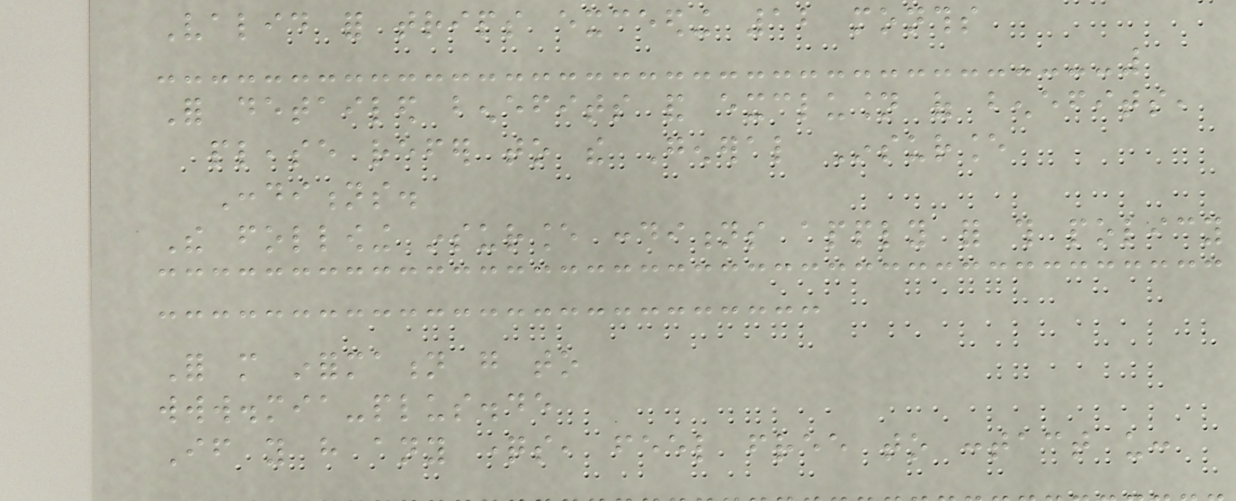Valid for trips exceeding 12 months
For detailed benefits and exclusion of benefits,
please refer to the General Insurance
Conditions.
The following insurance conditions apply for this policy
For more information go to
www.mia-plus.de
If you have any questions, feel free to contact us:
